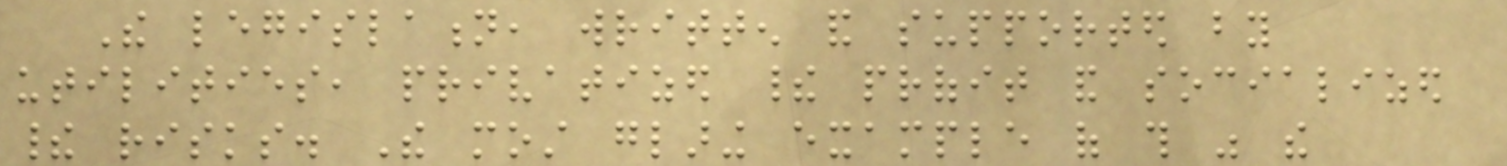The legislation, written and supported by
utilities, privatized their profit and socialized
their risks. The most glaring example of this was the
